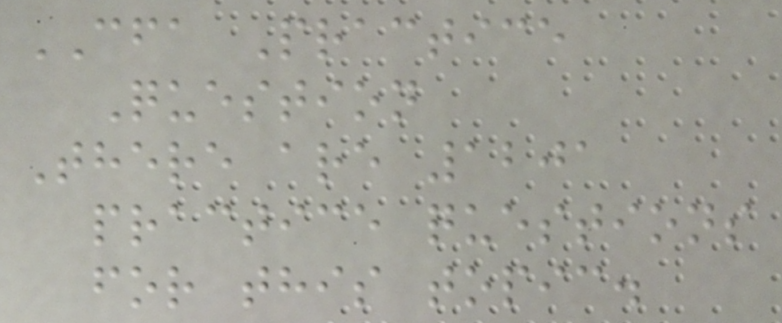CFA Practice
Question
There are 1201
practice questions
for this topic.
